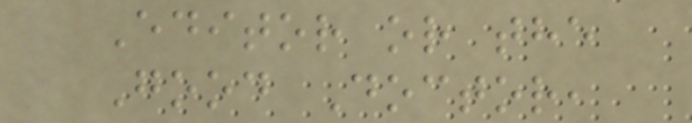Editor or the
Good Doctor,
